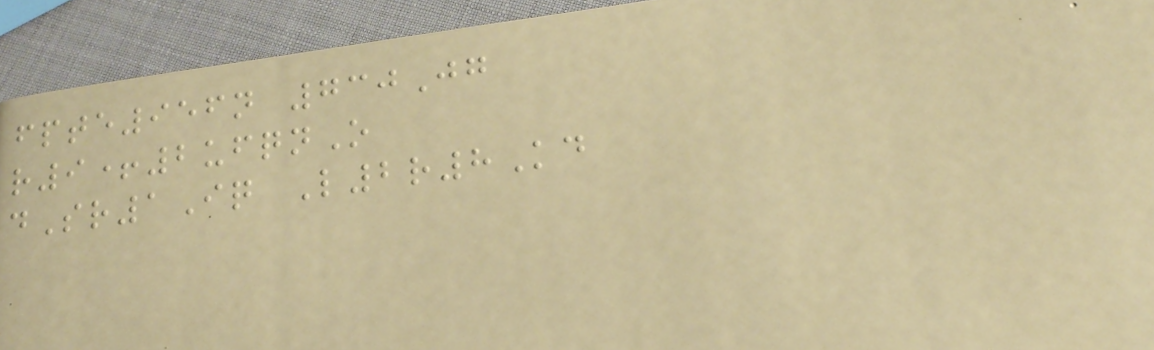fpte956n 730Jg
r9+2ufqnO
dSr1Iq L2r8Kd
